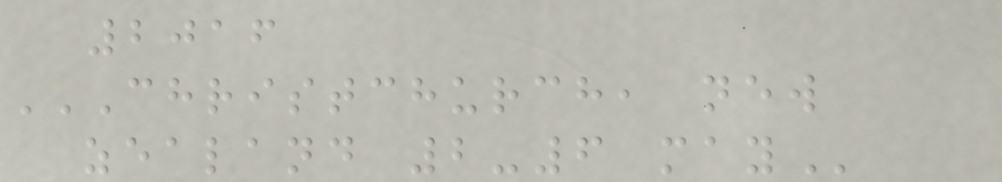2016
CHRISTCHURCH, NEW
ZEALAND 2-6 MAY
